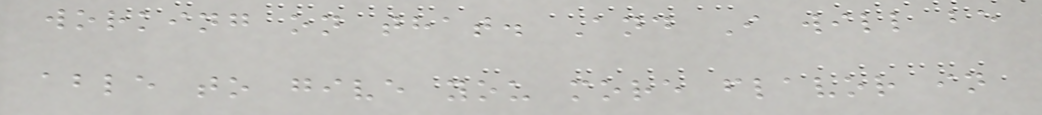working on that. And I will be
able to give you more flavor in
